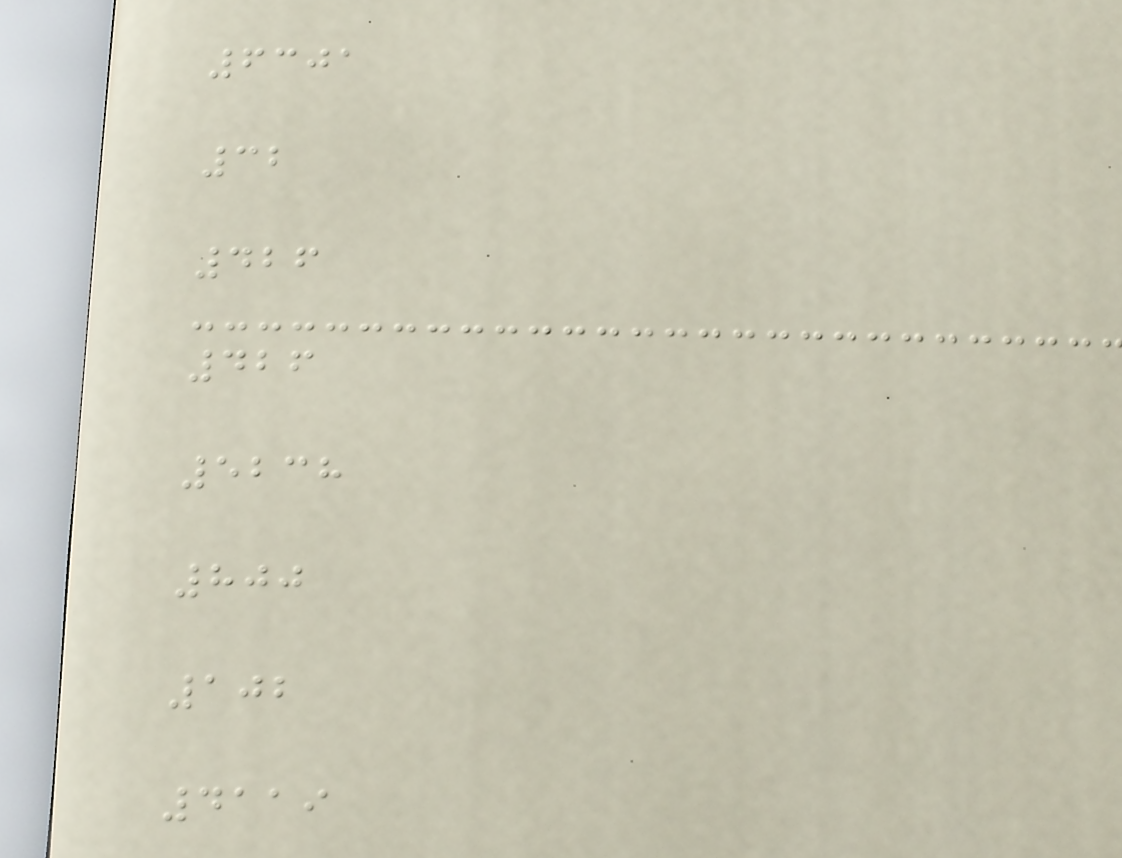6301
32
426
426
5238
800
102
4119
